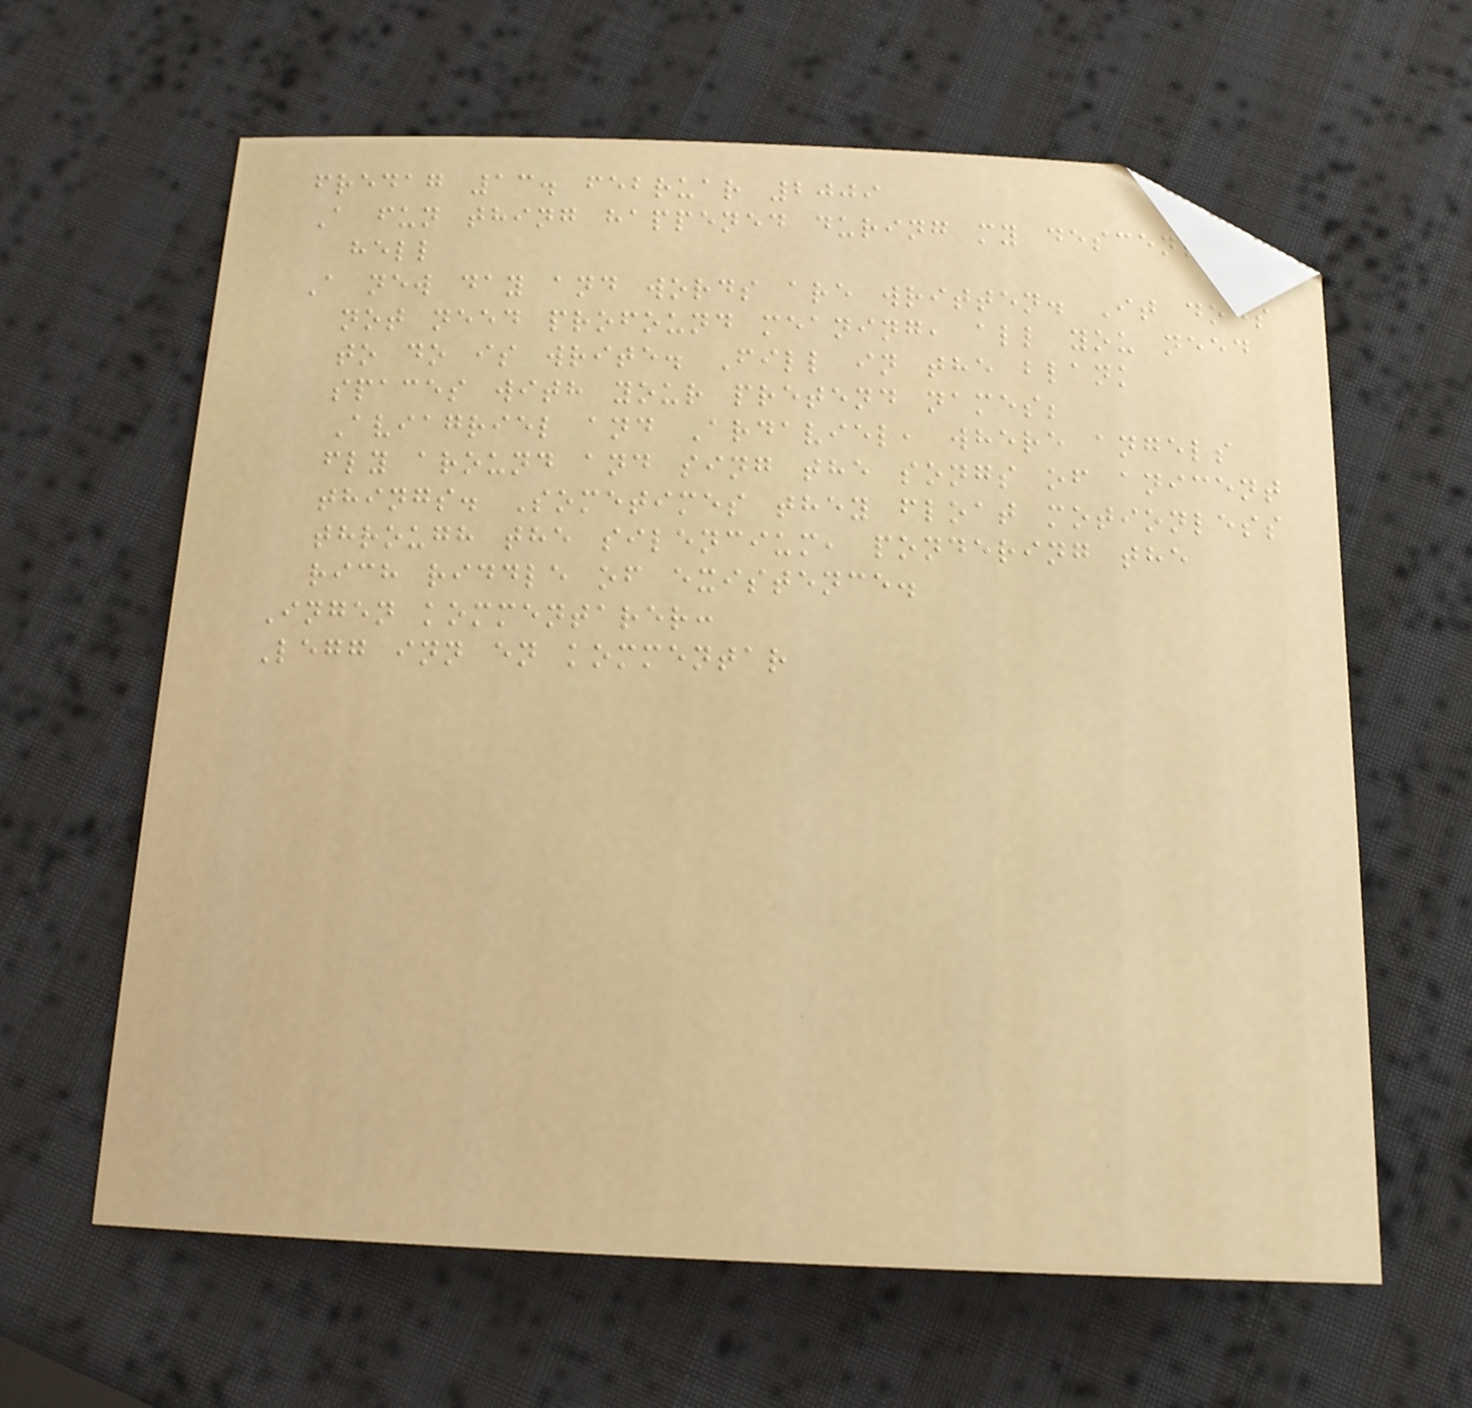fredag 13. februar 2009
A fun thing happened during my descent to
hell
A new day and words are written. It does
not need profound meaning, all you need
to do is write. Fill in the blank
spaces with your pretend names;
Aviagriel and Ardaviel, where angels
fly around and sing the songs of anicent
things. Sometimes they float motionless
through the silencium, pondering the
rich riddle of existence.
Ingen kommentarer:
Legg inn en kommentar
